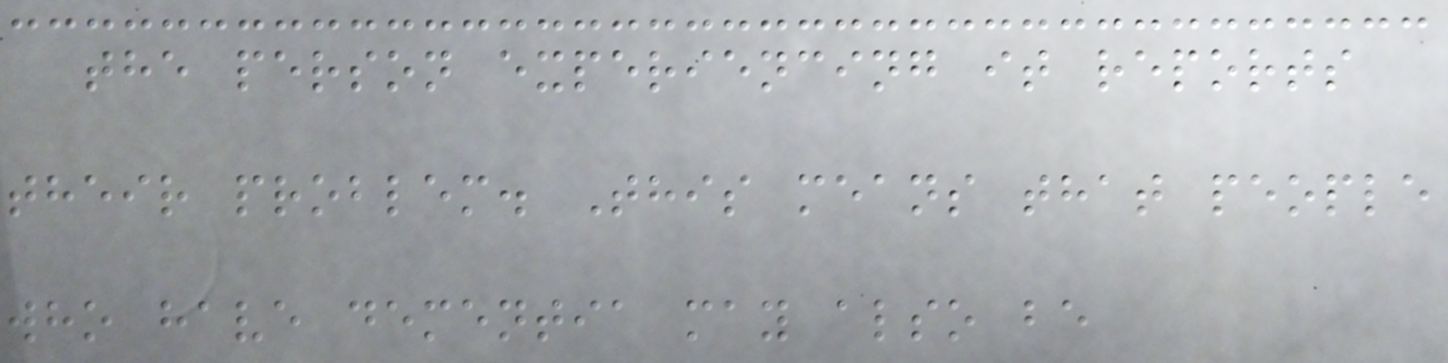the person experiencing it reports
their problem. This means that people
who have dementia may also be
